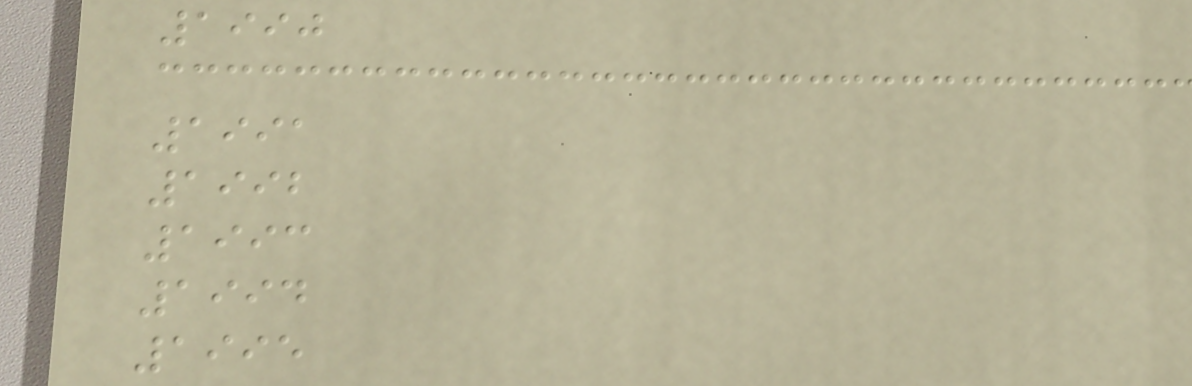1990
1991
1992
1993
1994
1995
